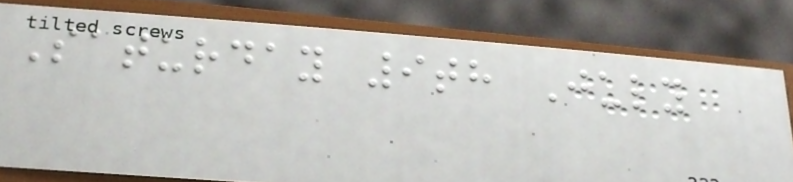Saturday 9th July
